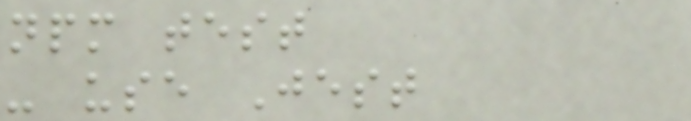npm test
- use Jest
